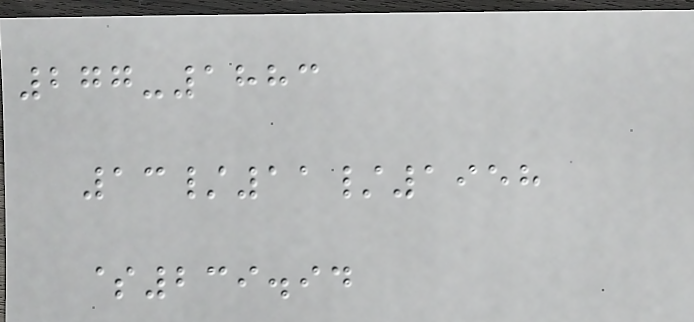277-1883
13/11/1958
$239.94
